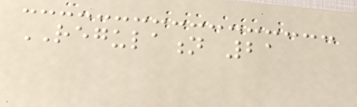REGULATION 21
